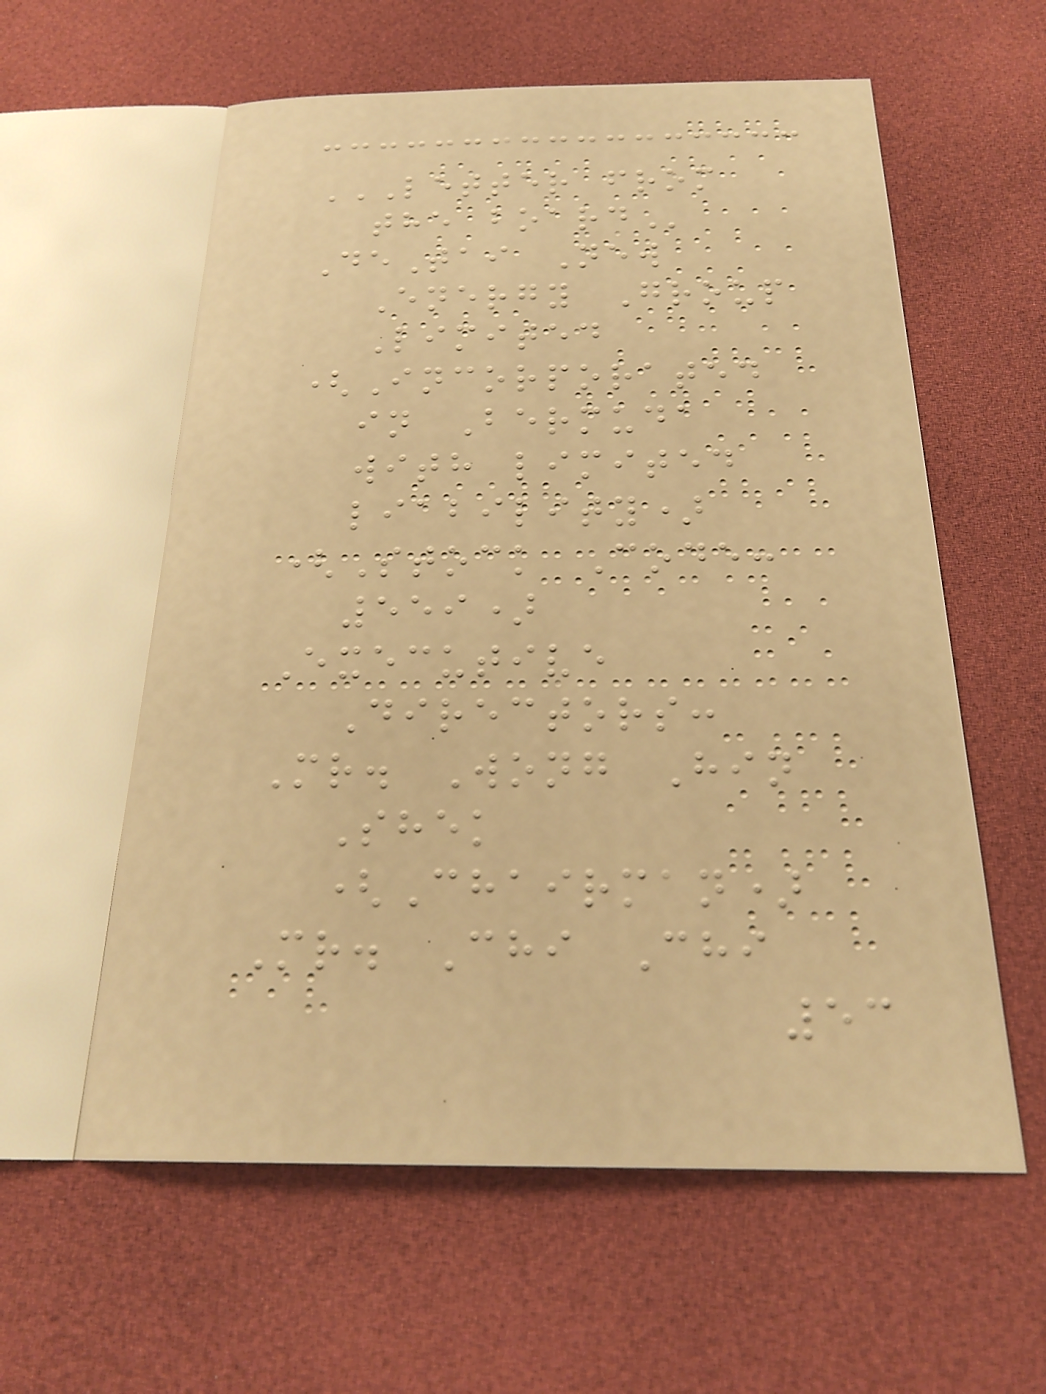LETTER FROM
THE BOARD
DeTai New
Energy Group
Limited
(Incorporated
in Bermuda
with limited
liability)
(Stock Code:
559)
Executive
Directors:
Mr. Wong Hin
Shek
(Chairman)
Mr. Chi Chi
53
